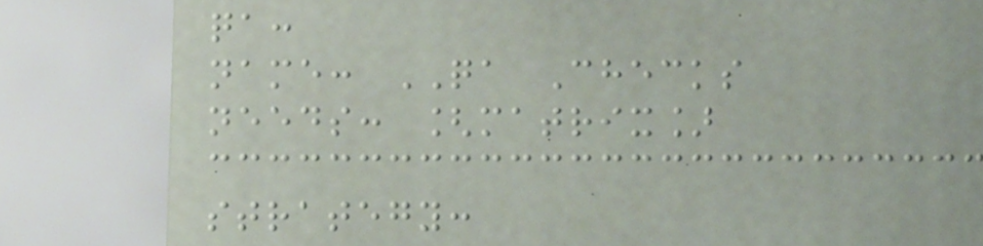qa:
name: QA Checks
needs: [matrix]
strategy:
